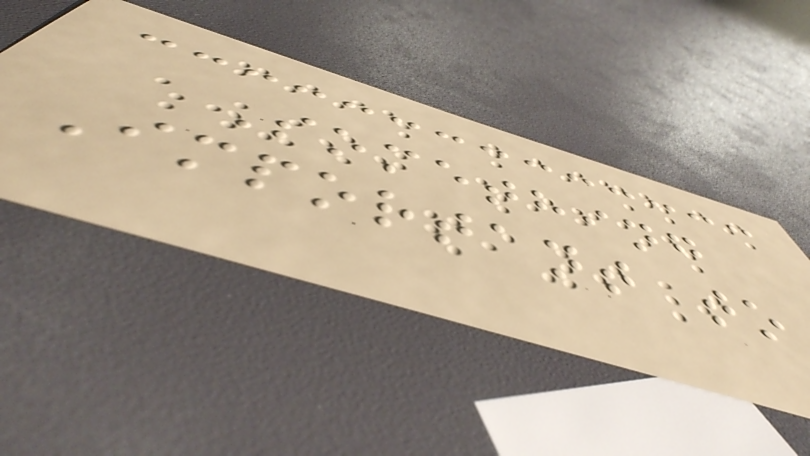Something
Important to
